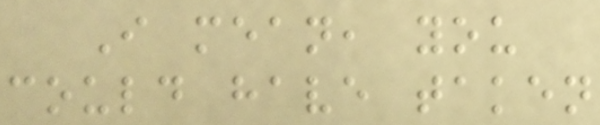I mean, you
could have taken
